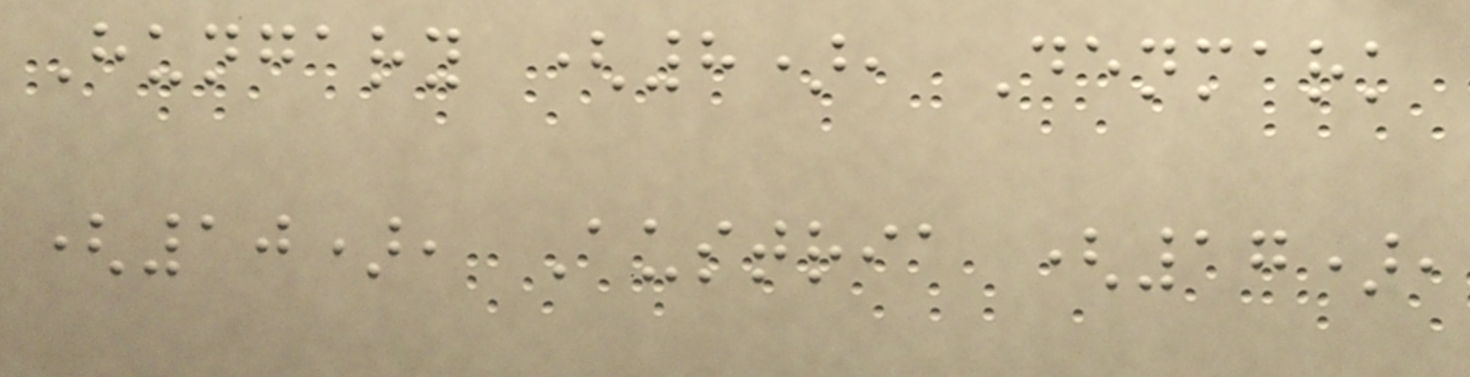Hungary (8), Denmark
(10), Austria (17),
